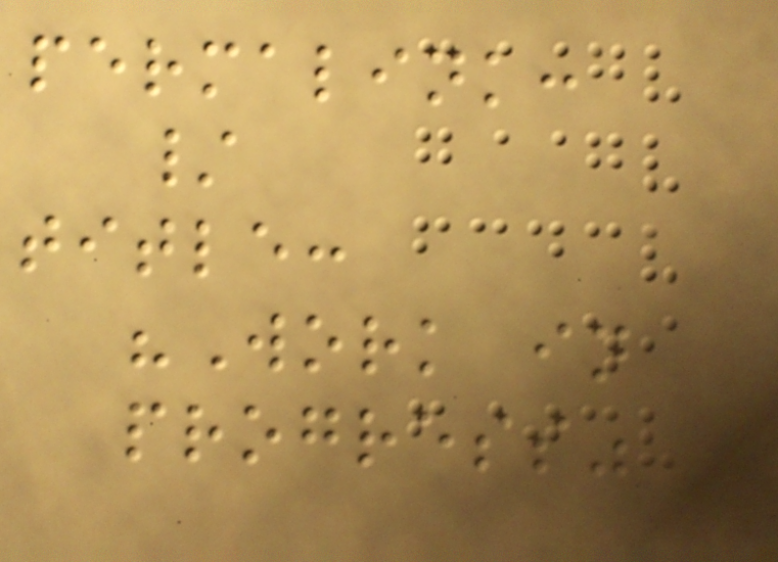permalink:
/
title:
"Work in
progress"
